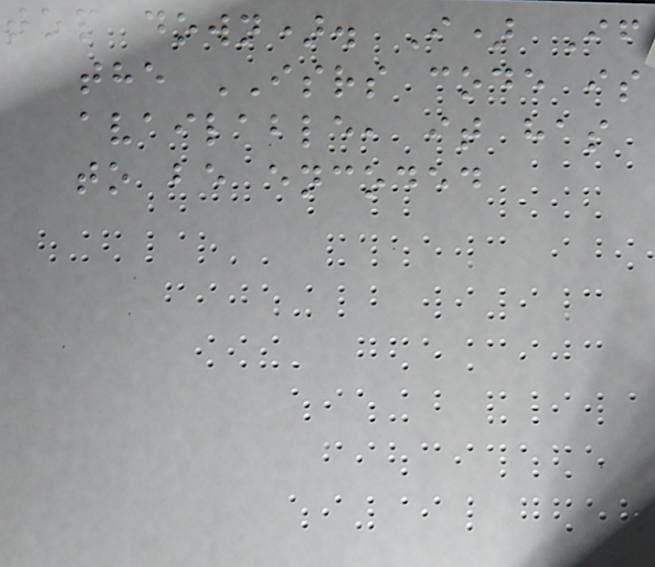top down). I) If
the ISRS code is
available, it has
to be encoded
